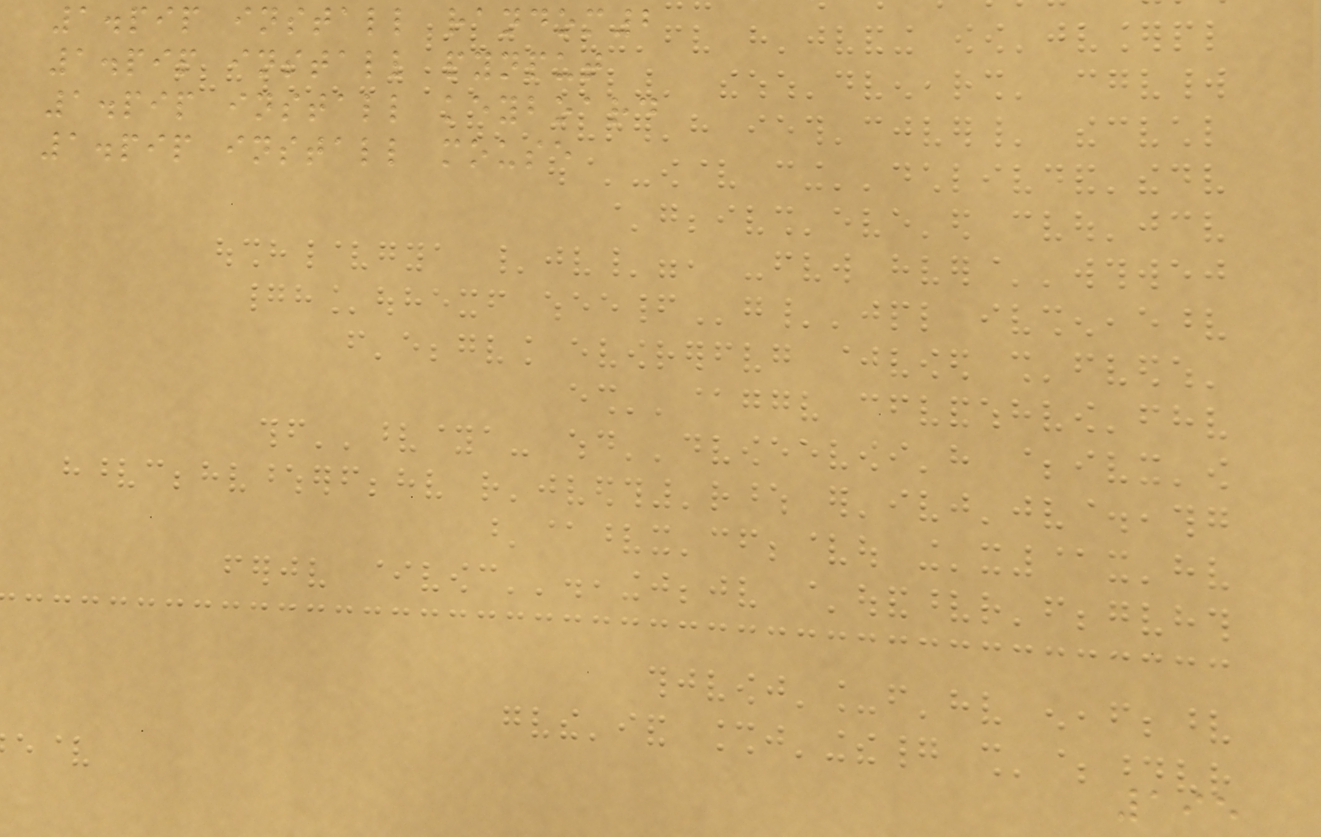1.pip install random2
1.pip install pynput
1.pip install keyboard
1.pip install mouse
195
